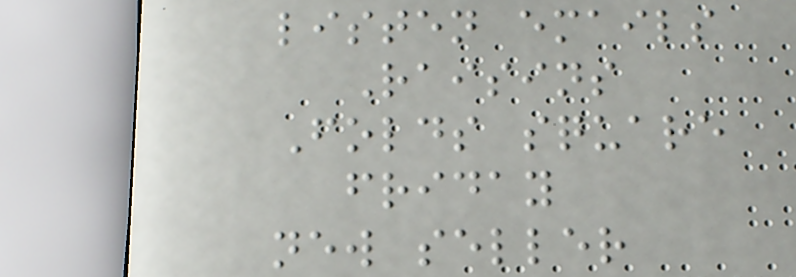listen emails
Raisins
Folds square
friday
new seller
